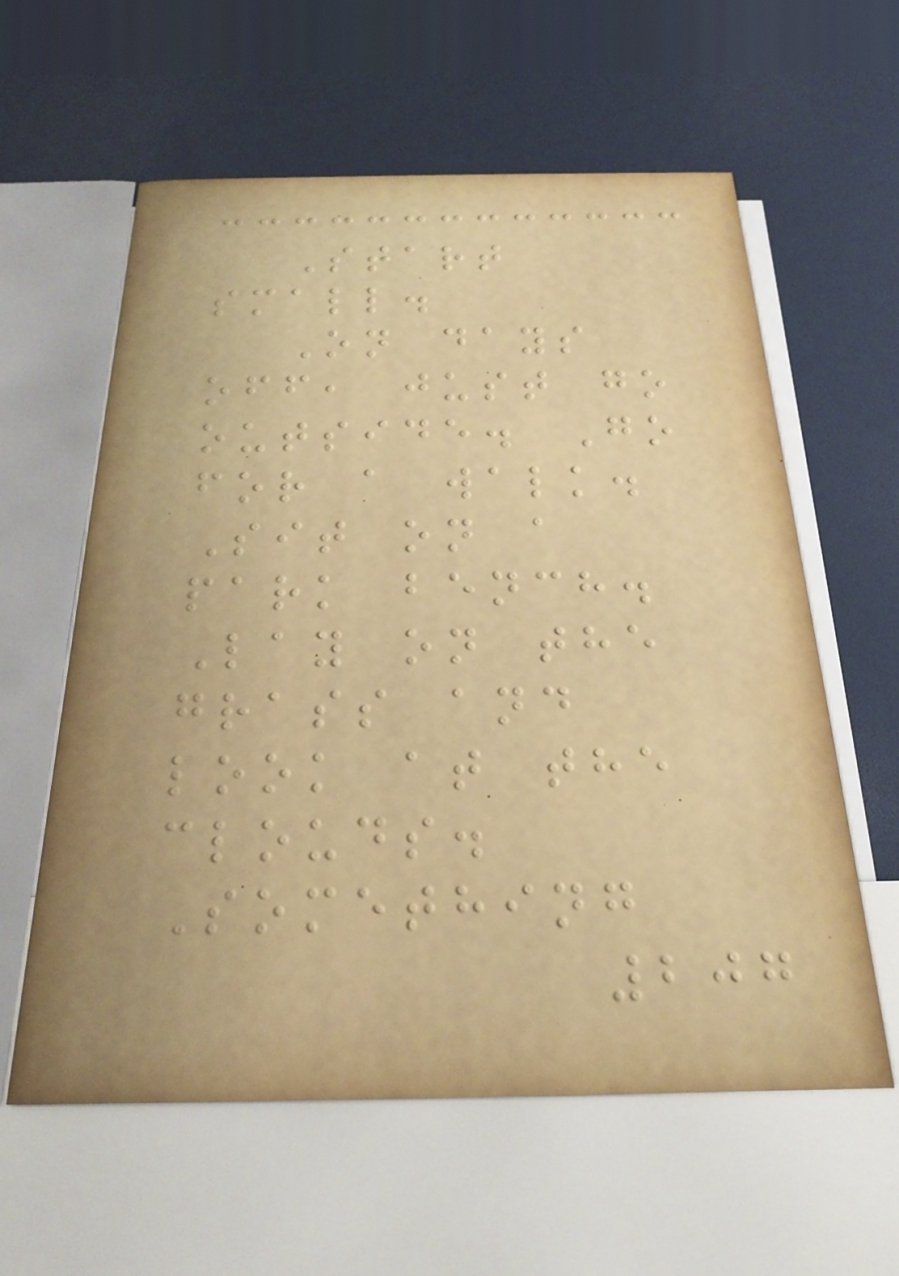Start
small.
On days
off, just go
outside. Go
for a walk.
Sit on a
park bench.
Lay on the
grass and
look at the
clouds.
Something
207
